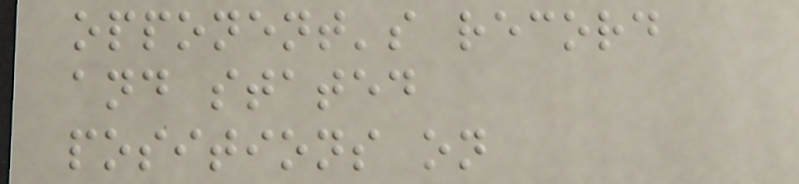opponent's record
and stated
positions on
